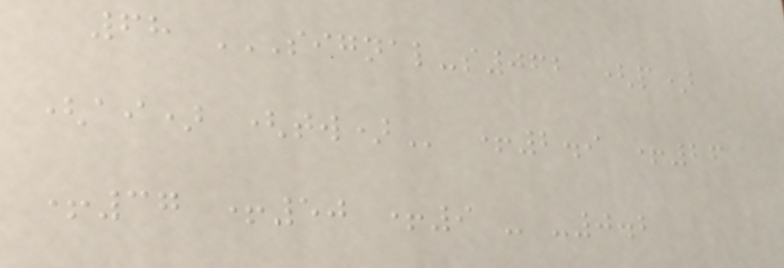68 SIGNAL-S062 (P)
(AI) (TW) +2.9 +26
+37 +50 +9 - -0.2
